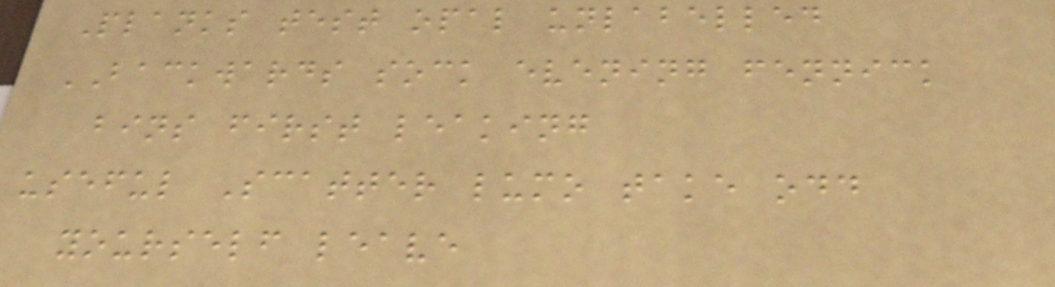Planks test opal unlabelled
BACKWARDS sock evening fennick
bins first leaking
useful Scatter lumo take odd
yourself leave
